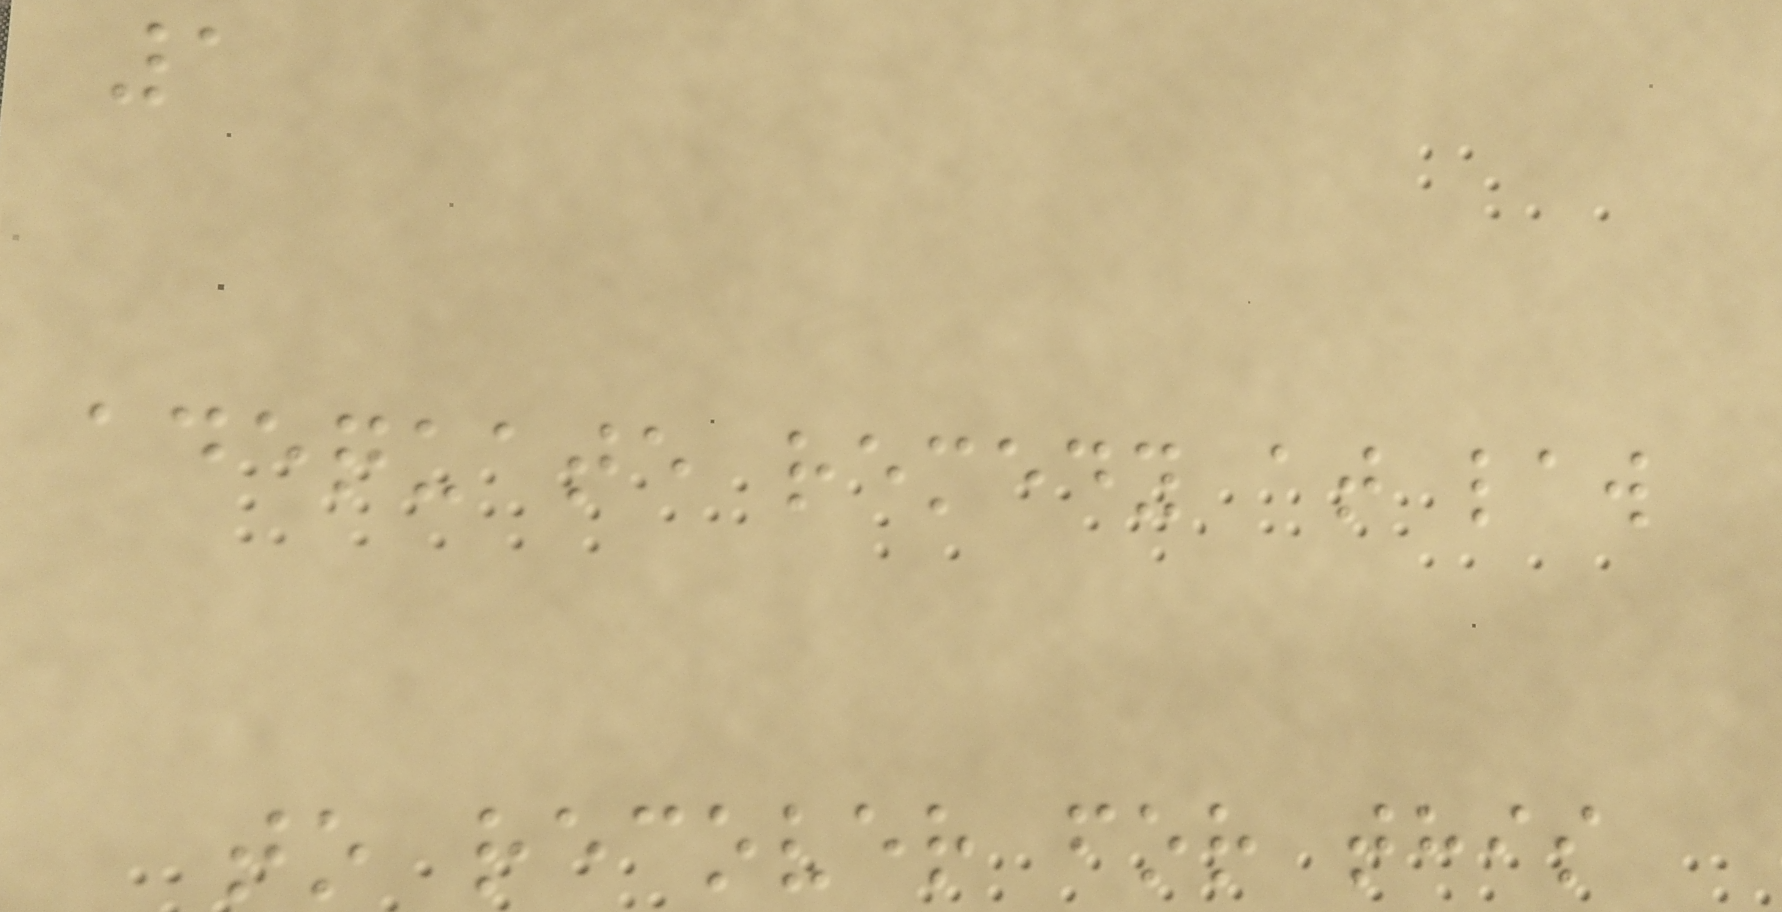1
adequate remedy at law
to recover for this
